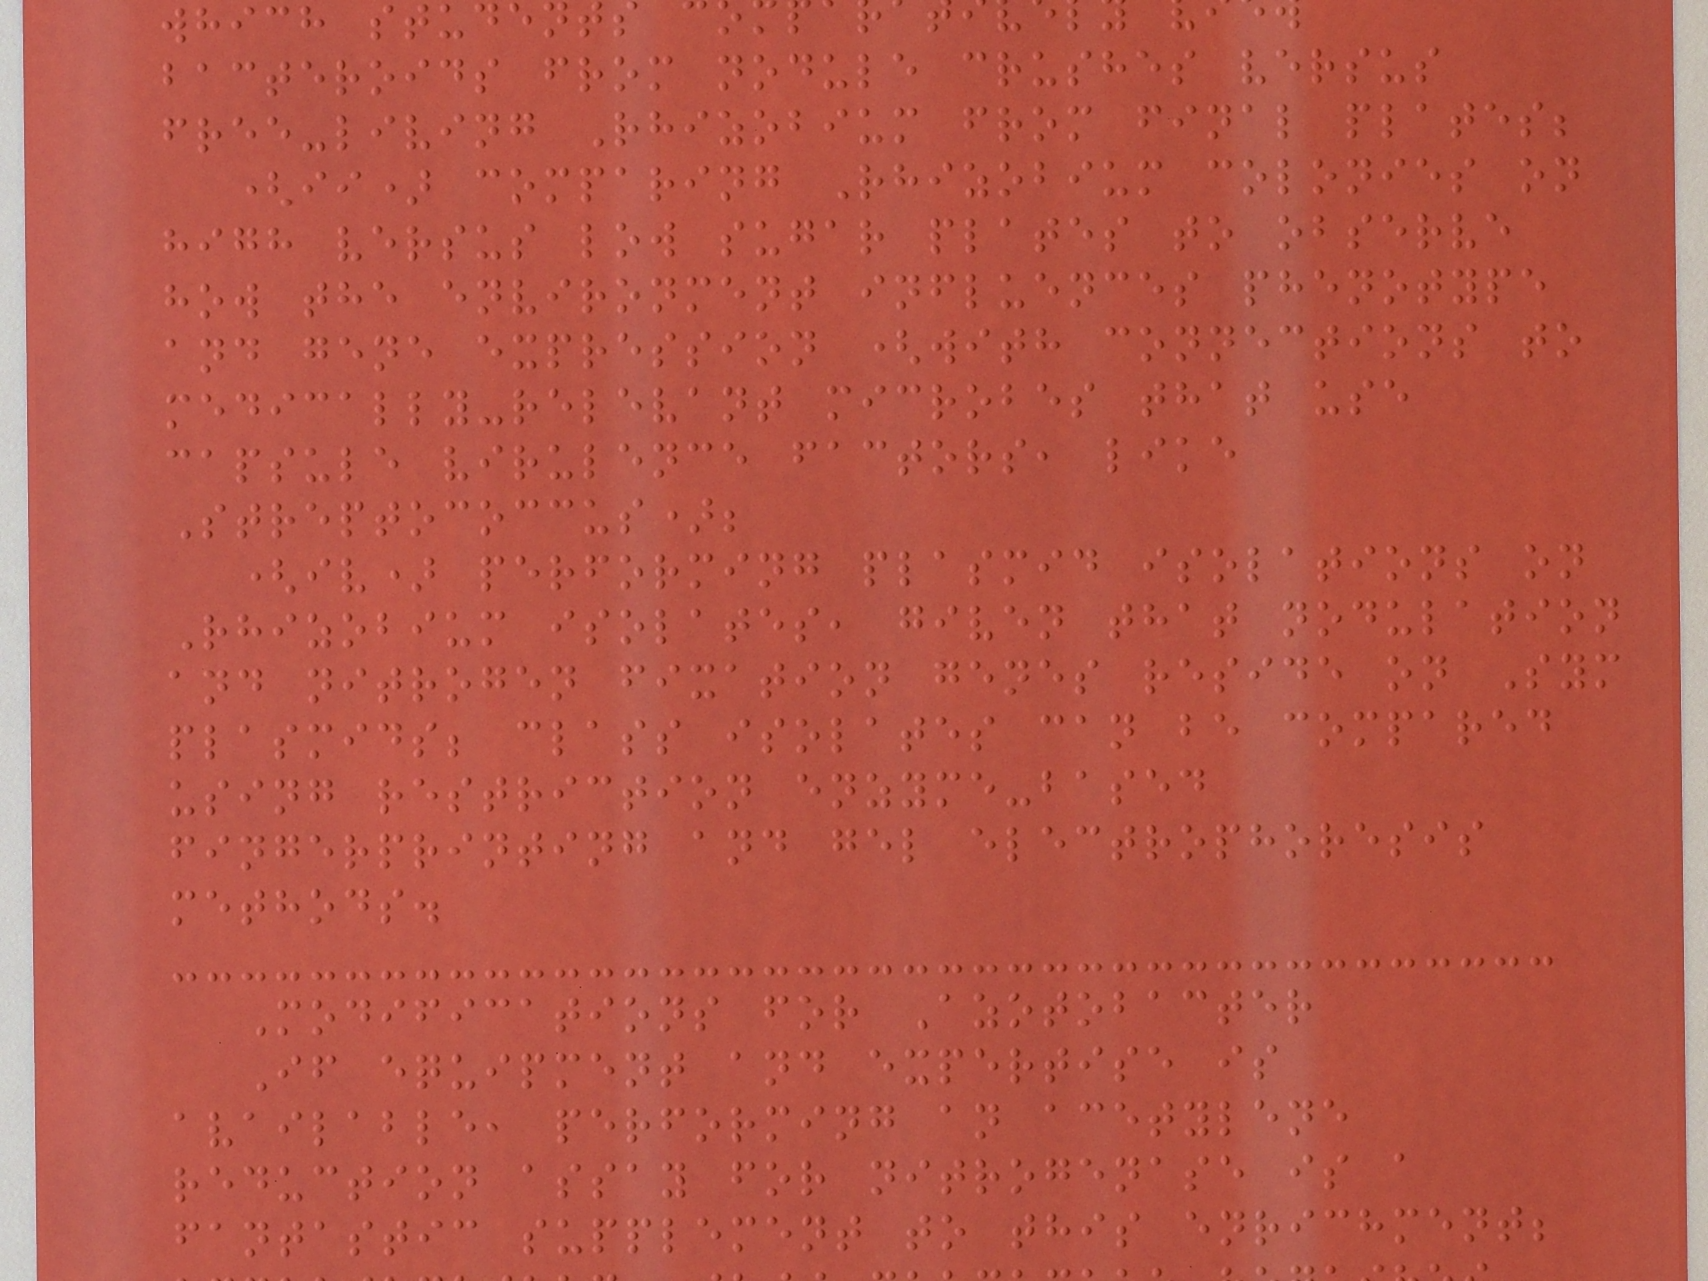which student
bacteroids from nodule crushes versus
free-living Rhizobium from final plates;
(ii) comparing Rhizobium colonies on
high versus low sugar plates to observe
how the environment influences phenotype
and gene expression (with connections to
medically-relevant microbes that use
capsule virulence factors, like
Streptococcus);
(iv) performing plasmid isolations on
Rhizobium isolates, given that nodulation
and nitrogen fixation genes reside on Sym
plasmids; class isolates can be compared
using restriction enzyme-based
fingerprinting and gel electrophoresis
methods.
Modifications for Azotobacter
If equipment and expertise is
available, performing an acetylene
reduction assay for nitrogenase is a
fantastic supplement to this enrichment;
